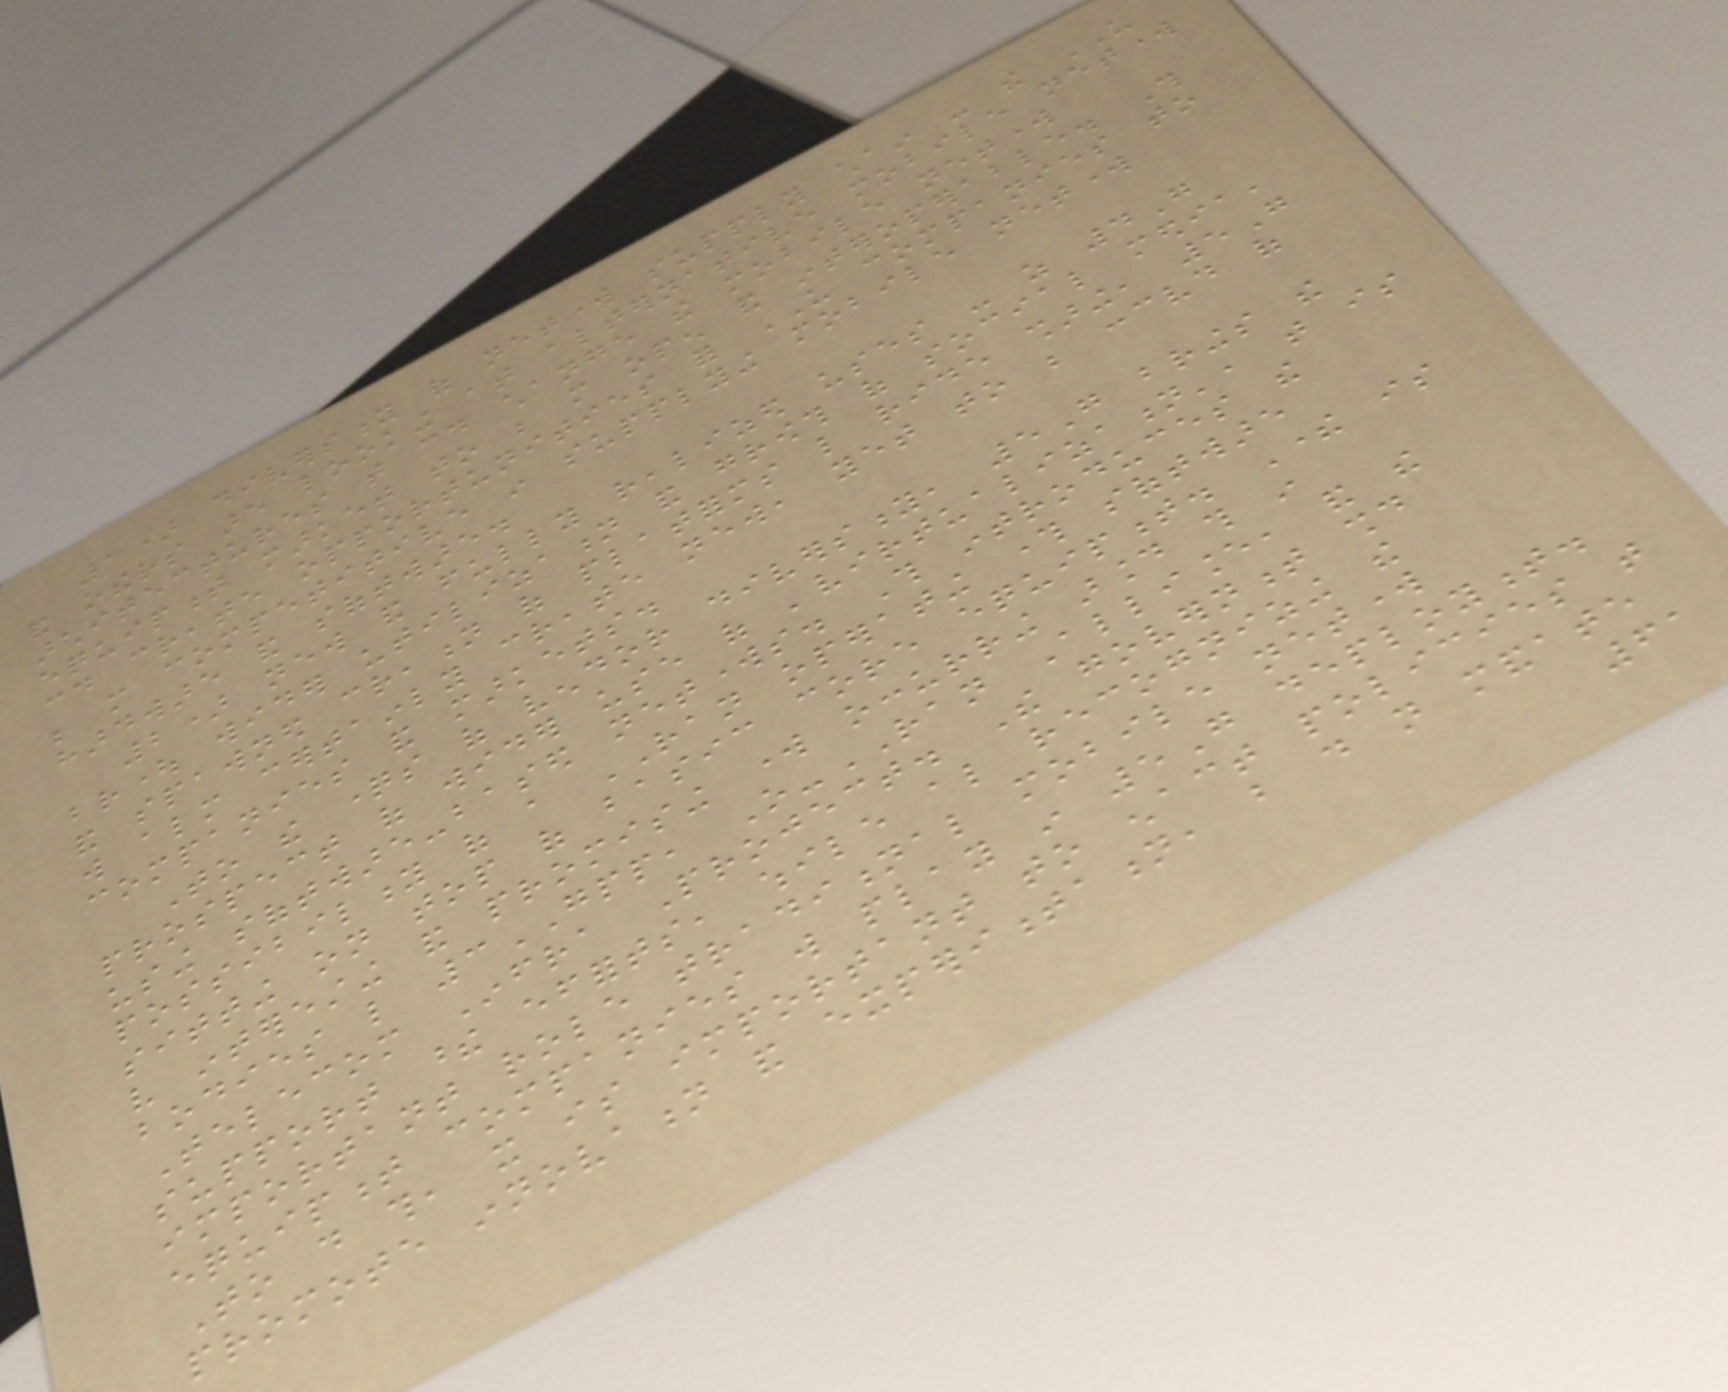1) diversity of network supply chain - the US
and others are looking at alternative mobile network
architectures that could change the mobile network
equipment market to be more open and interoperable. This
could create opportunities for US companies to
be more competitive in supplying mobile network
hardware and software.
2) new and fully realized uses - as 4G
brought wider utilization and growth of social media,
and spawned creation of platforms like ride sharing, 5G
will almost certainly create new, yet to be conceived of
companies and markets.
To the questions of vendor diversity, 5G brings the
prospect of wider use of 'virtualization', that is
using software-based networks. This introduces the
possibility of a RAN operating through software
sitting on top of basic core equipment. There is
very interesting and promising work occurring around this in
bodies like 3GPP, O-RAN Alliance, and the
Telecom Infra Project. The government should
support these efforts, while also recognizing the
important role traditional mobile network
equipment companies will play in 5G deployment.
To do this, it is important to enact policies that
promote innovation and experimentation, but do not mandate
61
